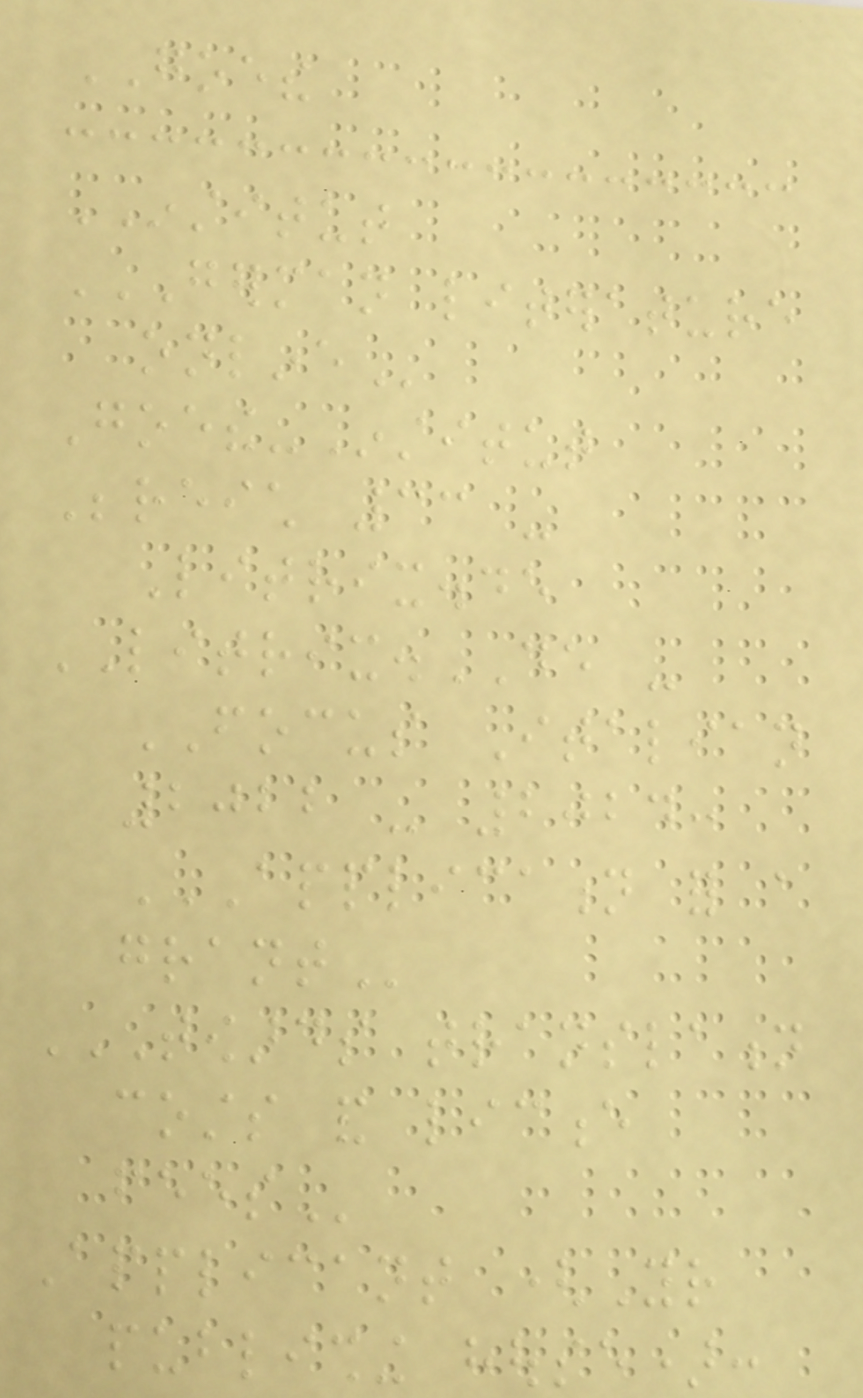GOETHE
INSTITUT
GERMAN LITERATURE
ONLINE
Goethe-Institut
Bereich 33 -
Litrix.de
LITRIX.DE -
FOCUS Italian
2022 - 2024:
APPLICATION FOR A
GRANT
TOWARDS TRANSLATION
COSTS AND LICENCE
FEES
Applicant (Your
publishing house):
